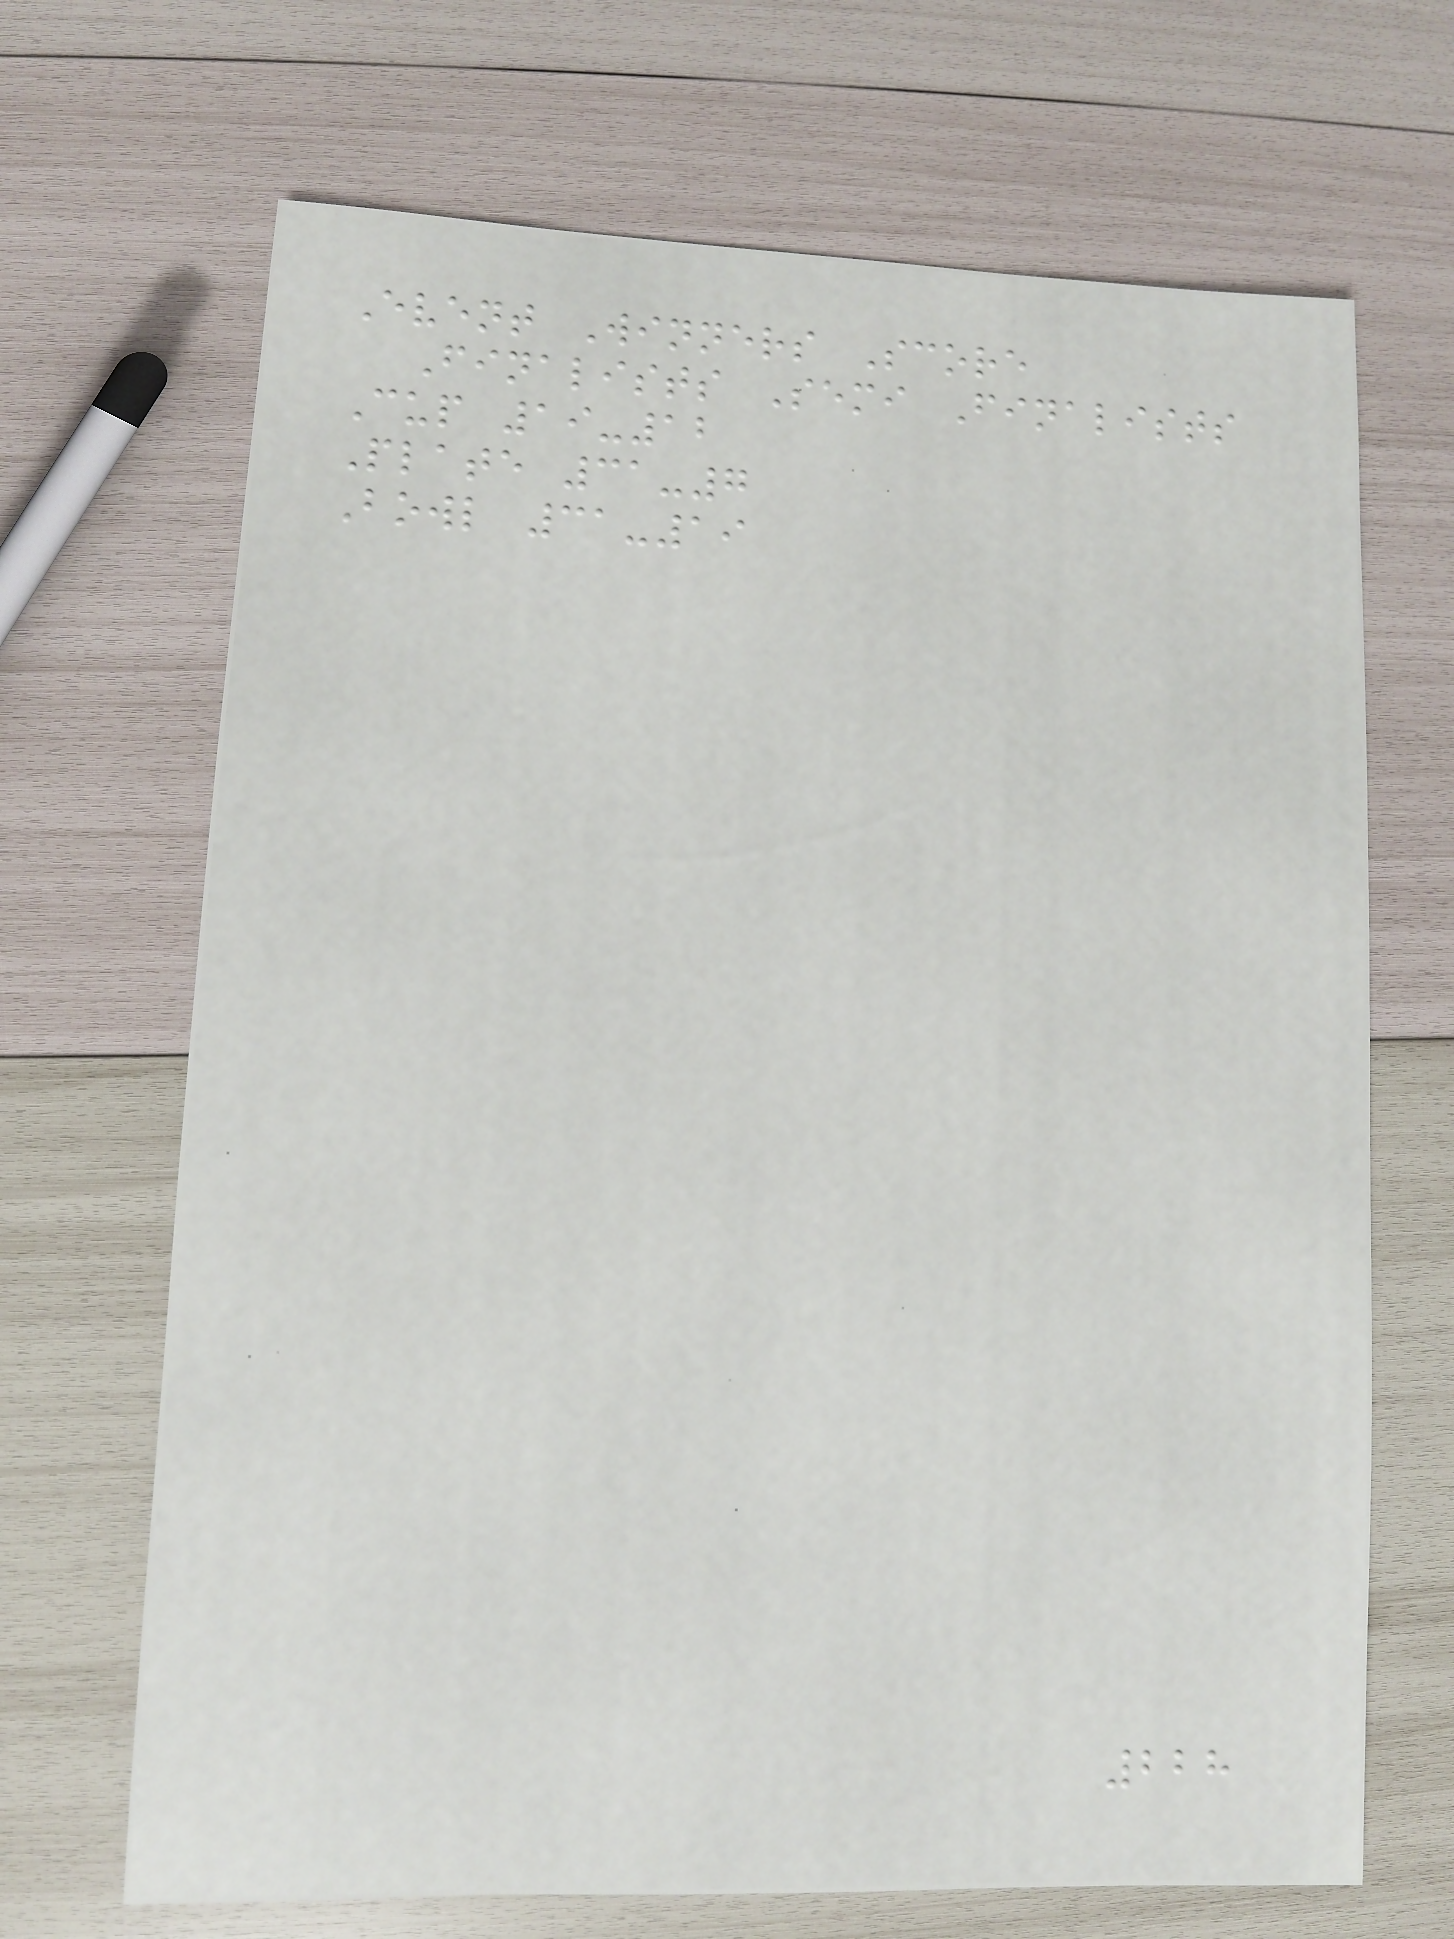Event Winners Score
Finalists Semi Finalists
Cup 19-12
Plate 31-7
Bowl 31-19
228
